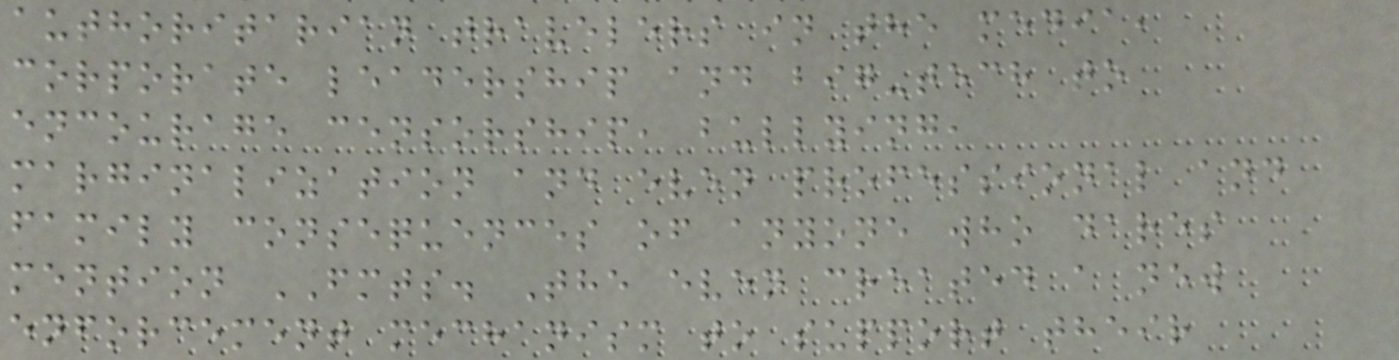authoritarian travelers in the media,
corporate leadership and big-tech to
encourage censorship, bullying,
marginalization and even professional and
family consequences of anyone who dares
mention FMTS. The even created a new
enforcement mechanism to support their
